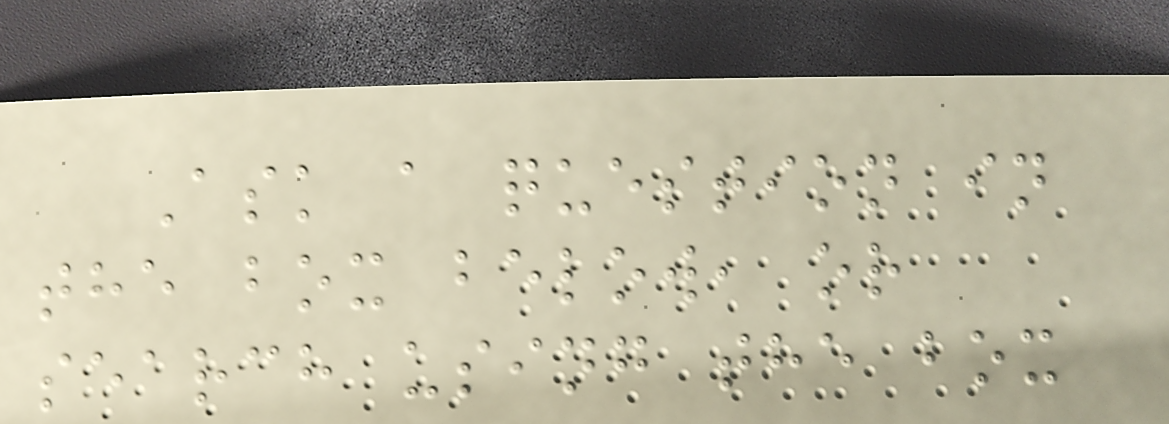Ask a question in
the box below, or
search using the box
